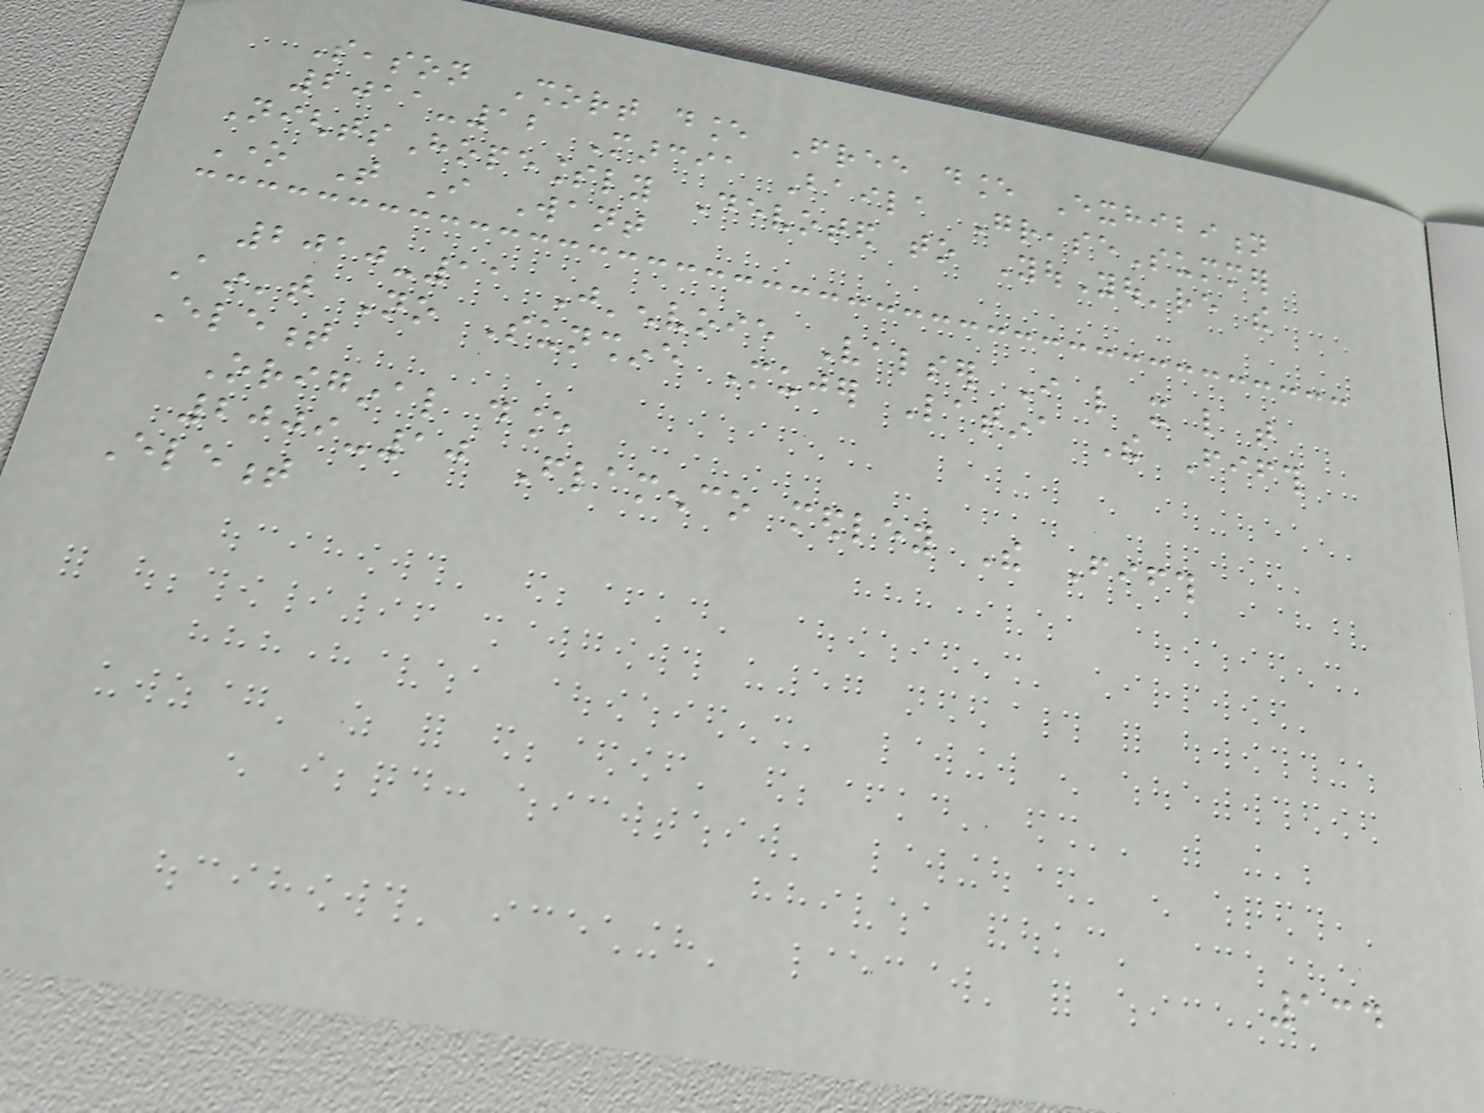Season Short dance Free dance Exhibition
2011-12 Marcia Baila GreaseSummer
NightsHopelessly Devoted to YouYou're the
One That I Want
2010-11 J'envoie Valser I like it like that
Ain't No Sunshine Mujer Latina The Fifth
Element
Original dance
2009-10 Flamenco medley The Fifth
Element
134
